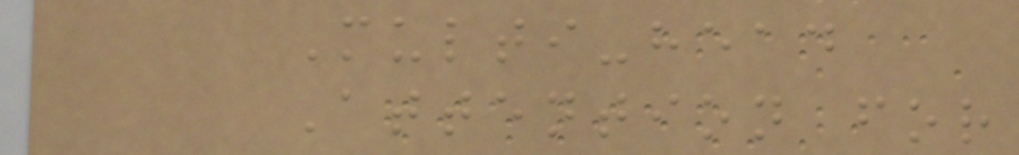Multi-head
Attention for
